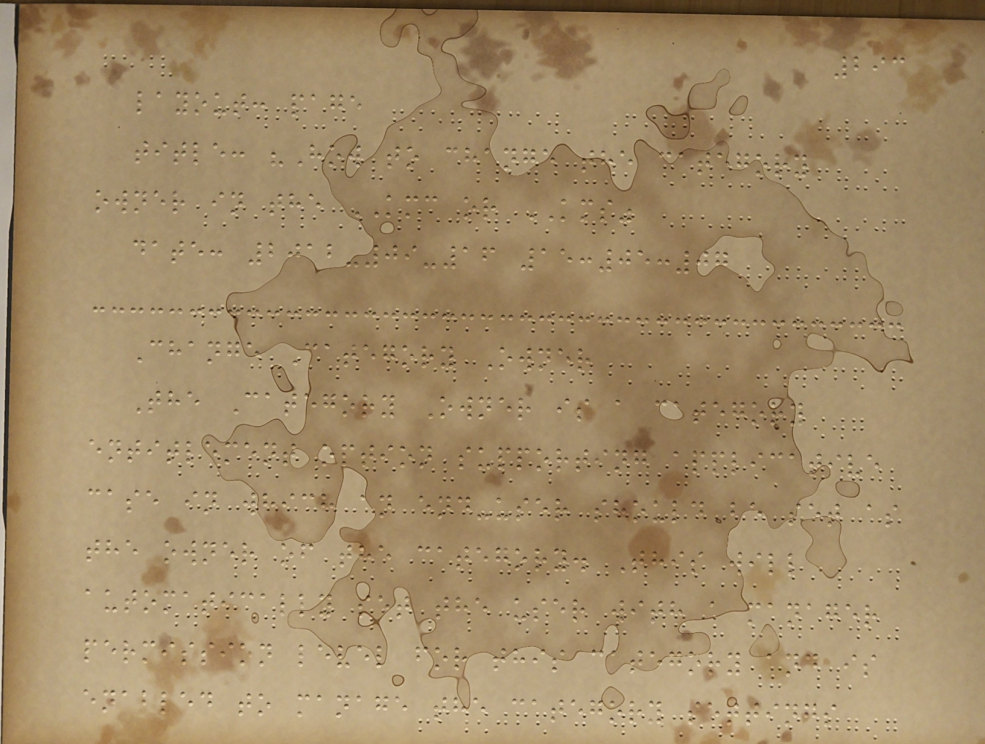293
layout: page
title: "How to change the category
owner in the KMC or KMS"
date: 2012-09-16 15:05:07
Change Category Owner
The Category Owner is a category
entitlement option supporting applicative
case in which an end-user should be set as
the owner of the category. This will
automatically set the user with a manager
permission level for this category and is
enabled to manage the category settings
